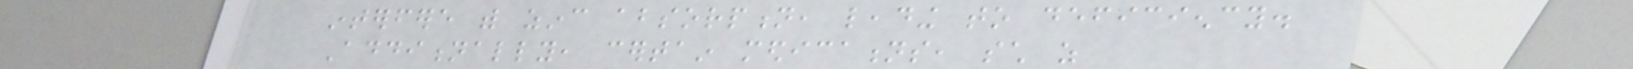interfere with zinc absorption, leading to deficiency.
Additionally, certain medications, such as
